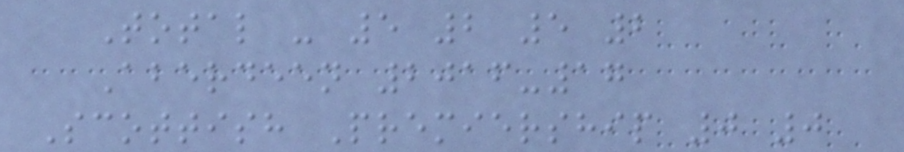Total - 5 2 5 2
Aberdeen 2016-17
Scottish Premiership 0 0
